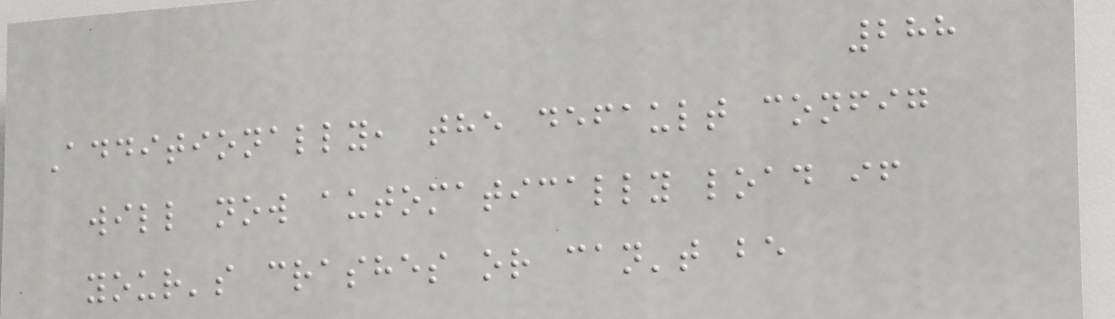288
Additionally, the default config
will now automatically load if
your's crashes or can't be
